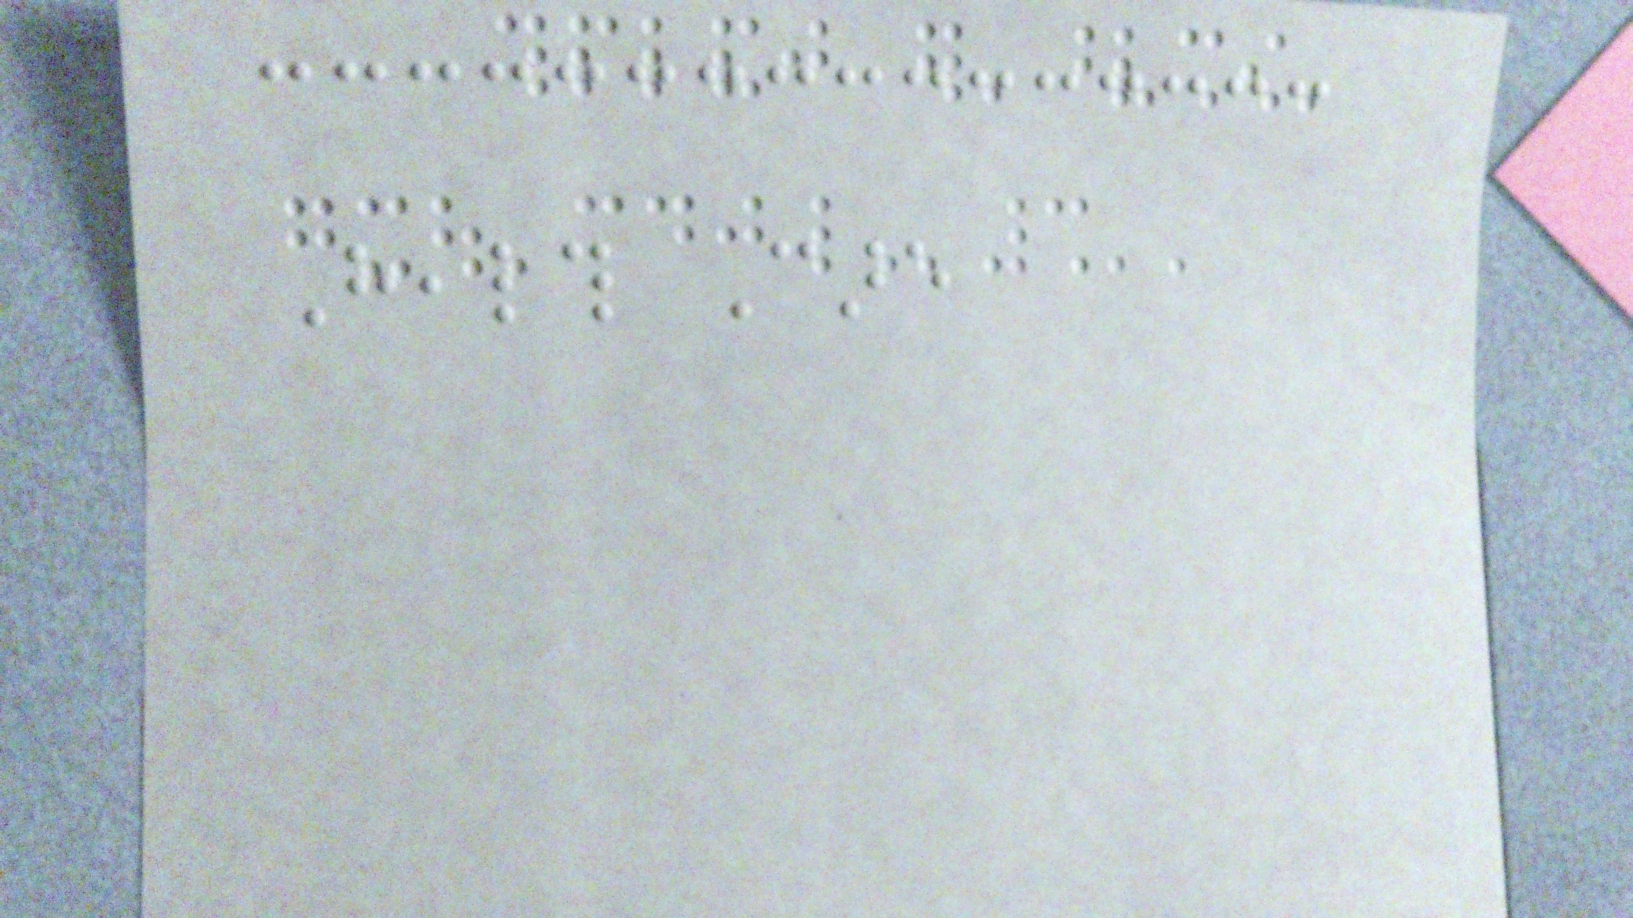Health Care
